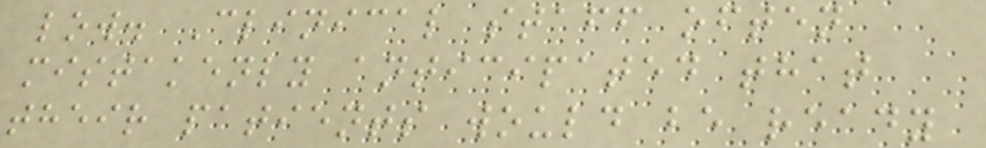low. Clinical staff often
mistakenly anticipated that
their patients would be ready
